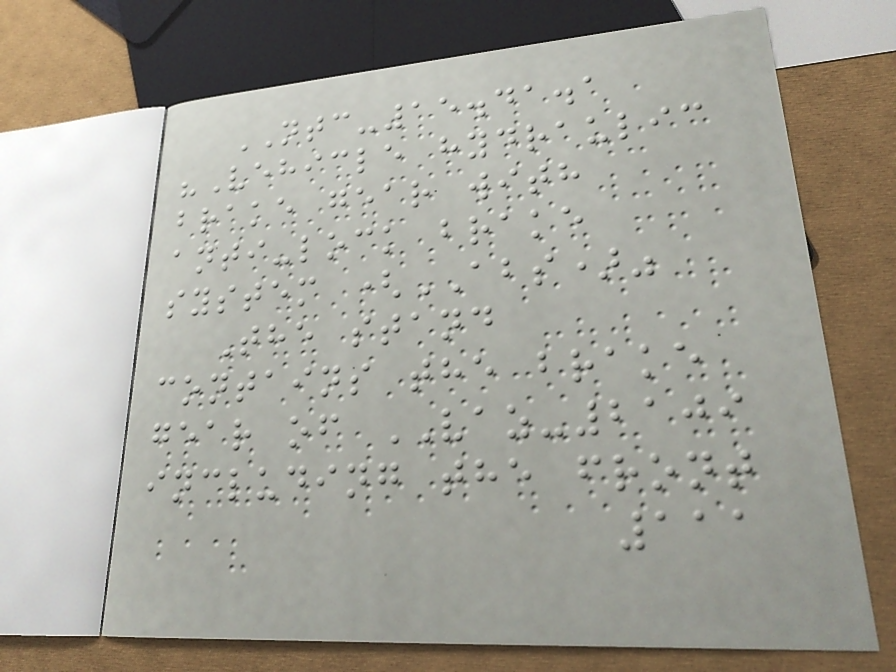NTC-15.41.1
"Vehicle hydraulic
brake gear with
anti-lock brake
system (ABS)"
The stand
contains the brake
gear of VAZ-2109
including the front
111
